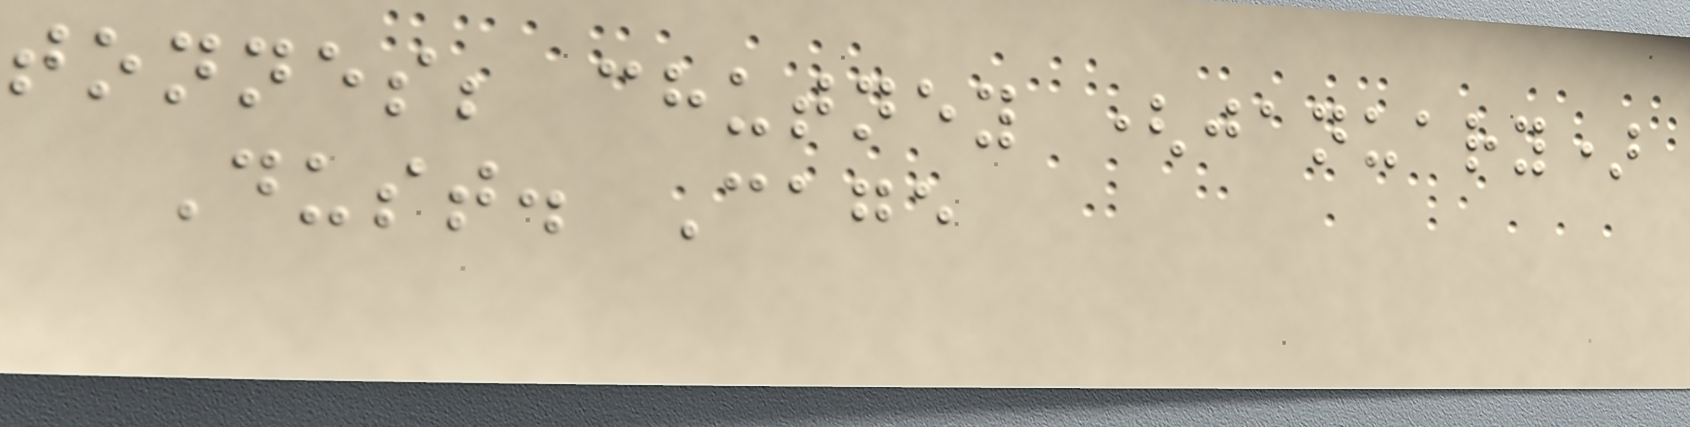tonnes; chutney (january)
Dust. Cage
